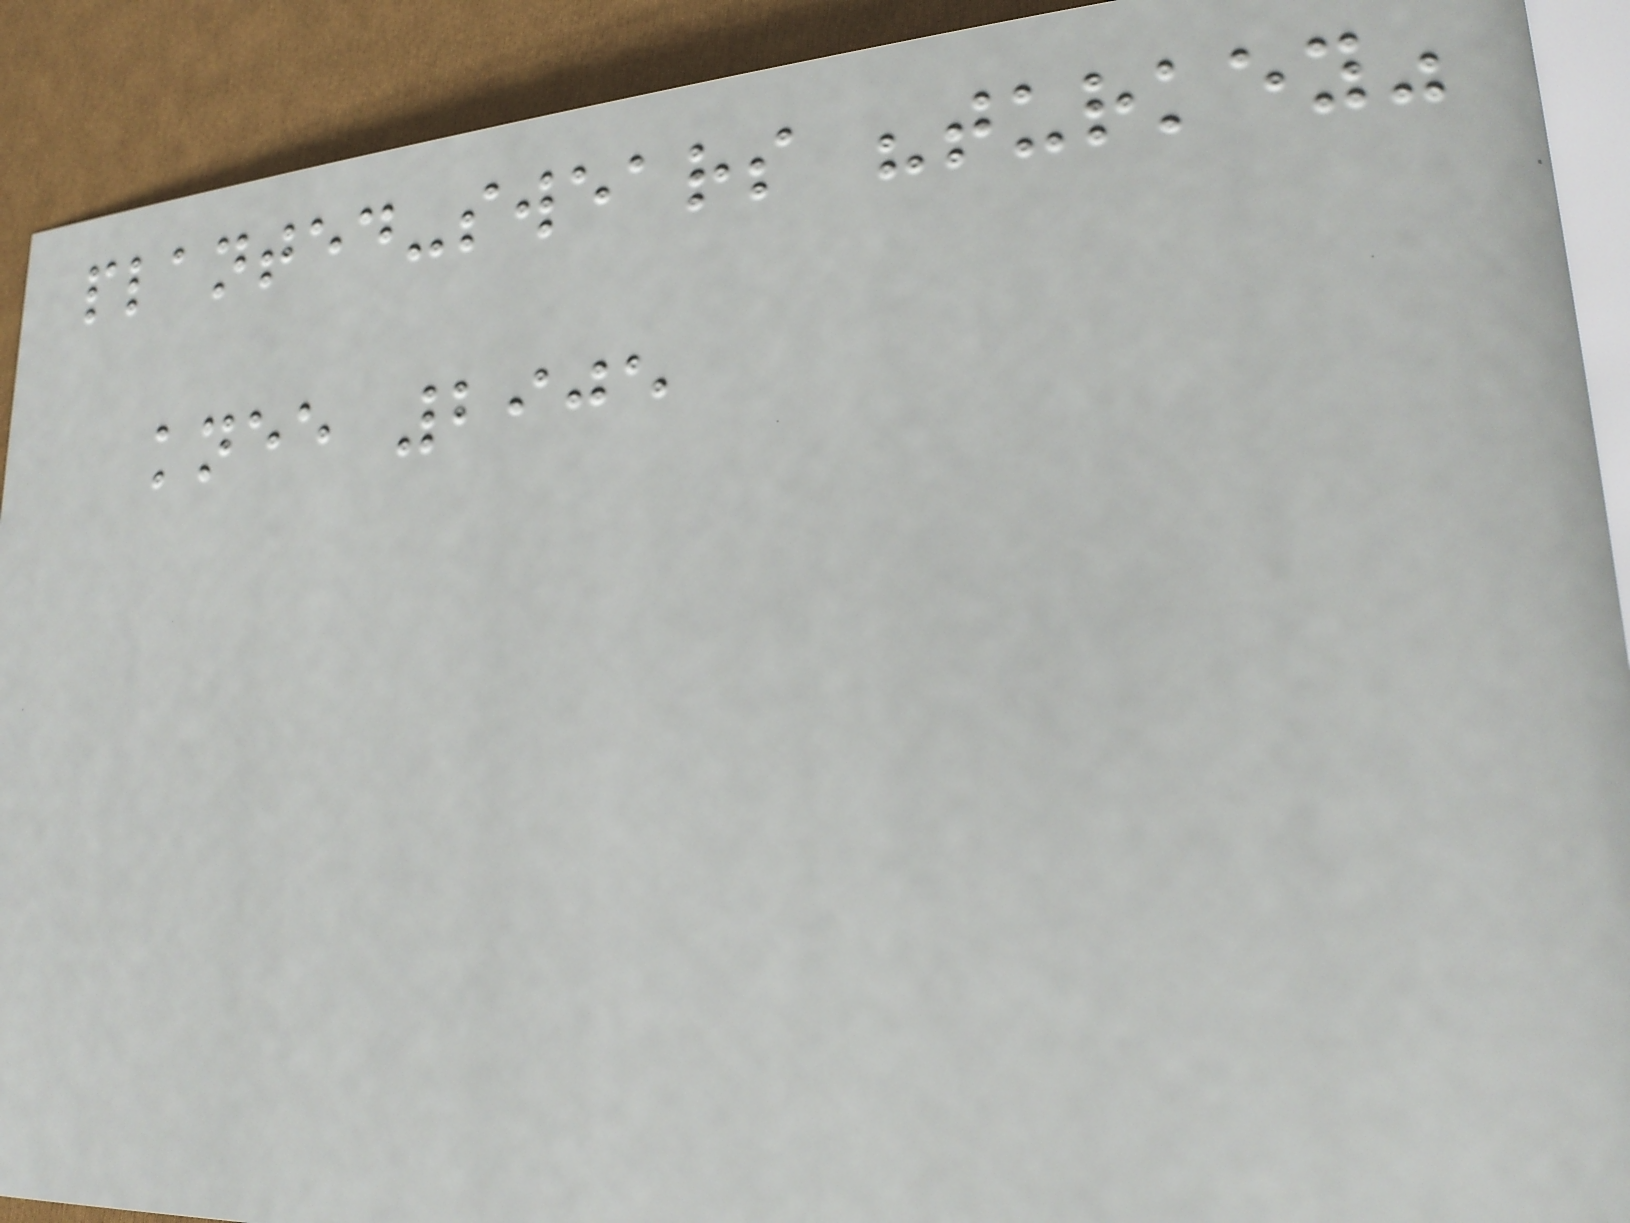planted-swears "turkey"
knee 2905
